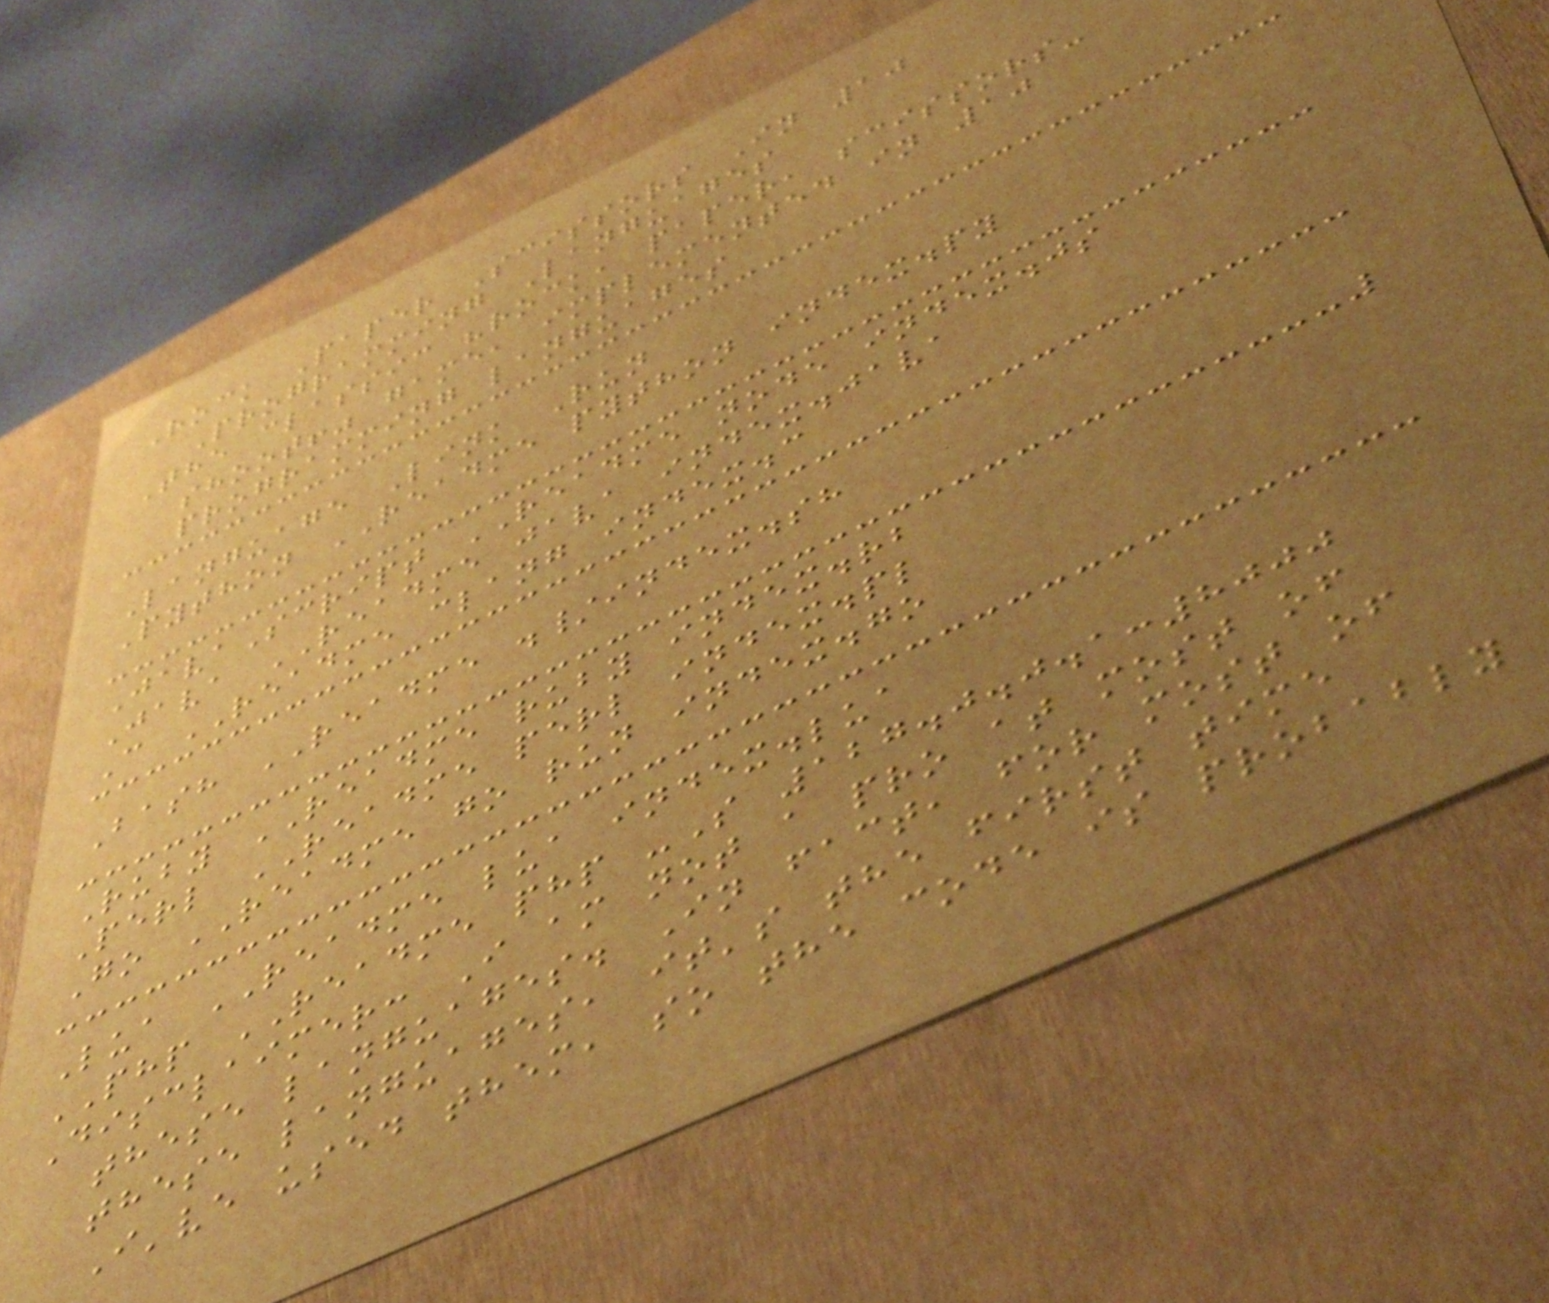Rock Paper Scissors In 10
Programming Languages
The classic "rock, paper, scissors-
shoot!" game, implemented in 10
programming languages
Language Link Run
Python README python index.py
JavaScript README node index.js
Java README java index.java
C README clang index.c
Bash README ./index.sh
Ruby README ruby index.rb
Perl README perl index.pl
Go README go run index.go
Lua README lua index.lua
PHP README php -S 127.0.0.1:8000
Disclaimer: I am not a pro at most of
these languages. In fact, for most of
these languages, it's the first time
I've used them, so the code is probably
